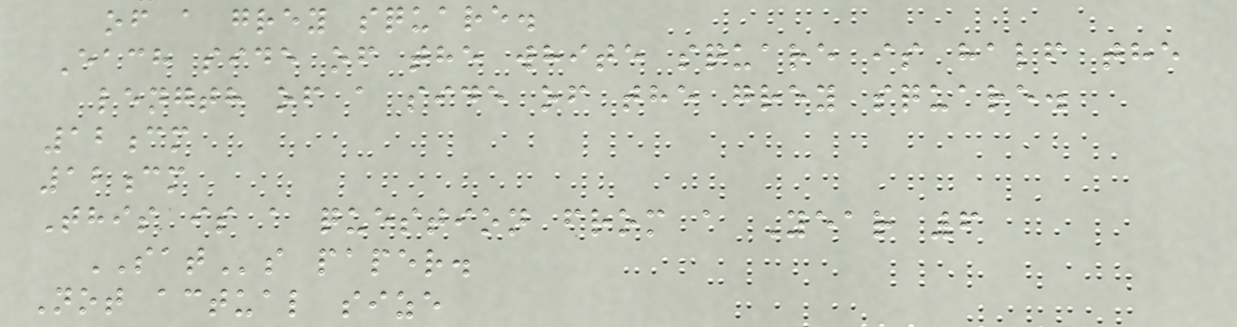of a grey square.
Each side of the white square is half the
length of a side of the grey square.
12cm
12cm
This is a question from a Year 6
SATs paper.
Not actual size
